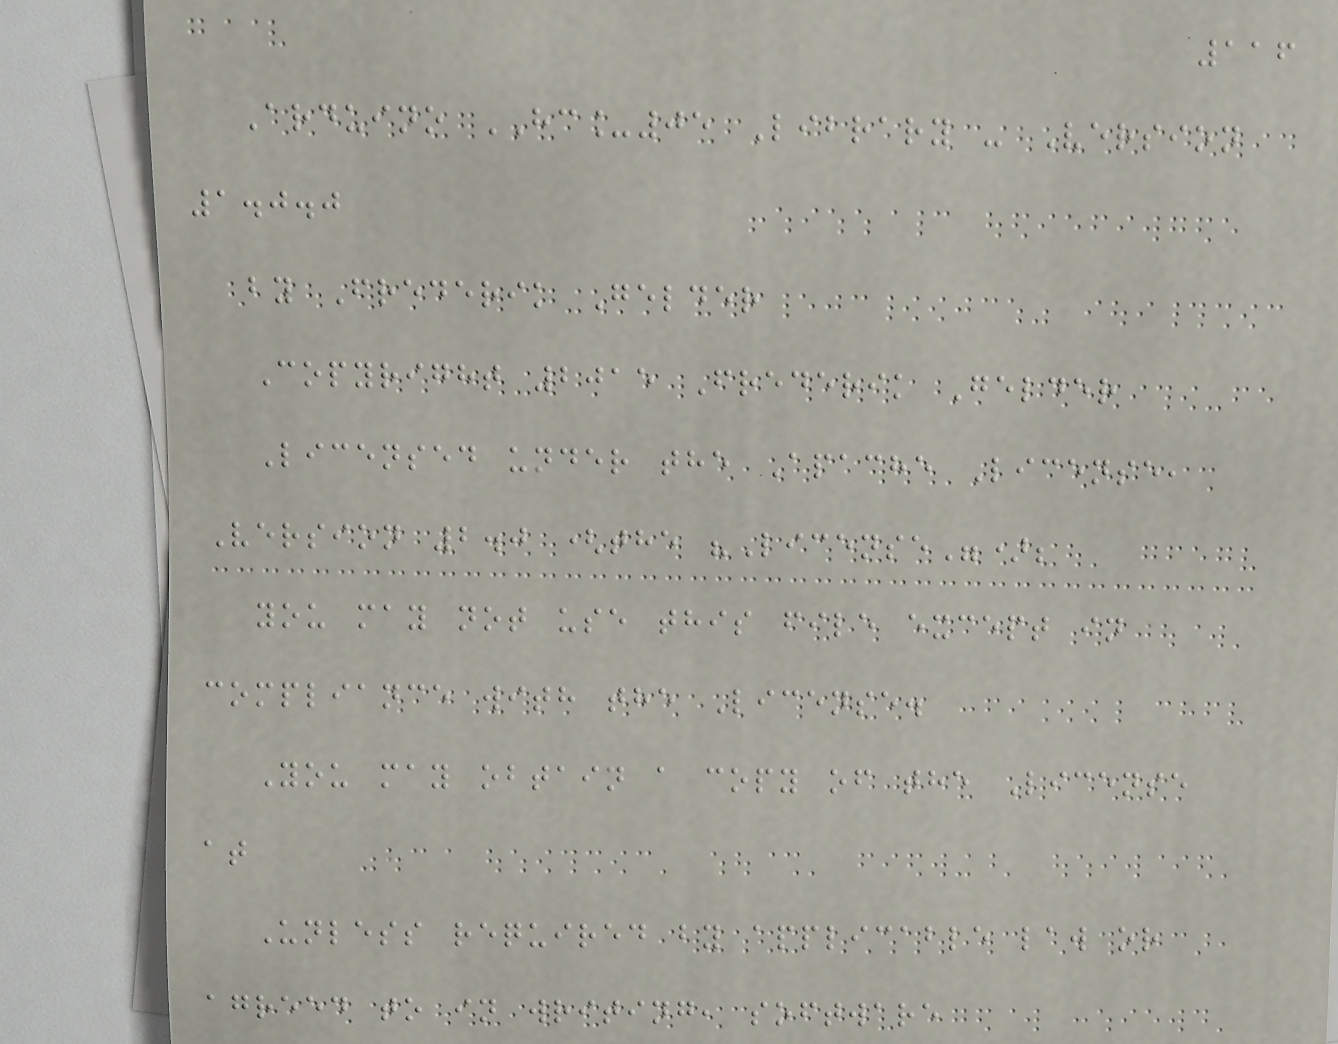116
Arduino HC_05 Library - Version
1.0.0
by Frederik Gelder
Copyright 2015 Frederik Gelder
Licensed under the Apache License,
Version 2.0 (the "License");
you may not use this file except in
compliance with the License.
You may obtain a copy of the License
at
Unless required by applicable law or
agreed to in writing, software
